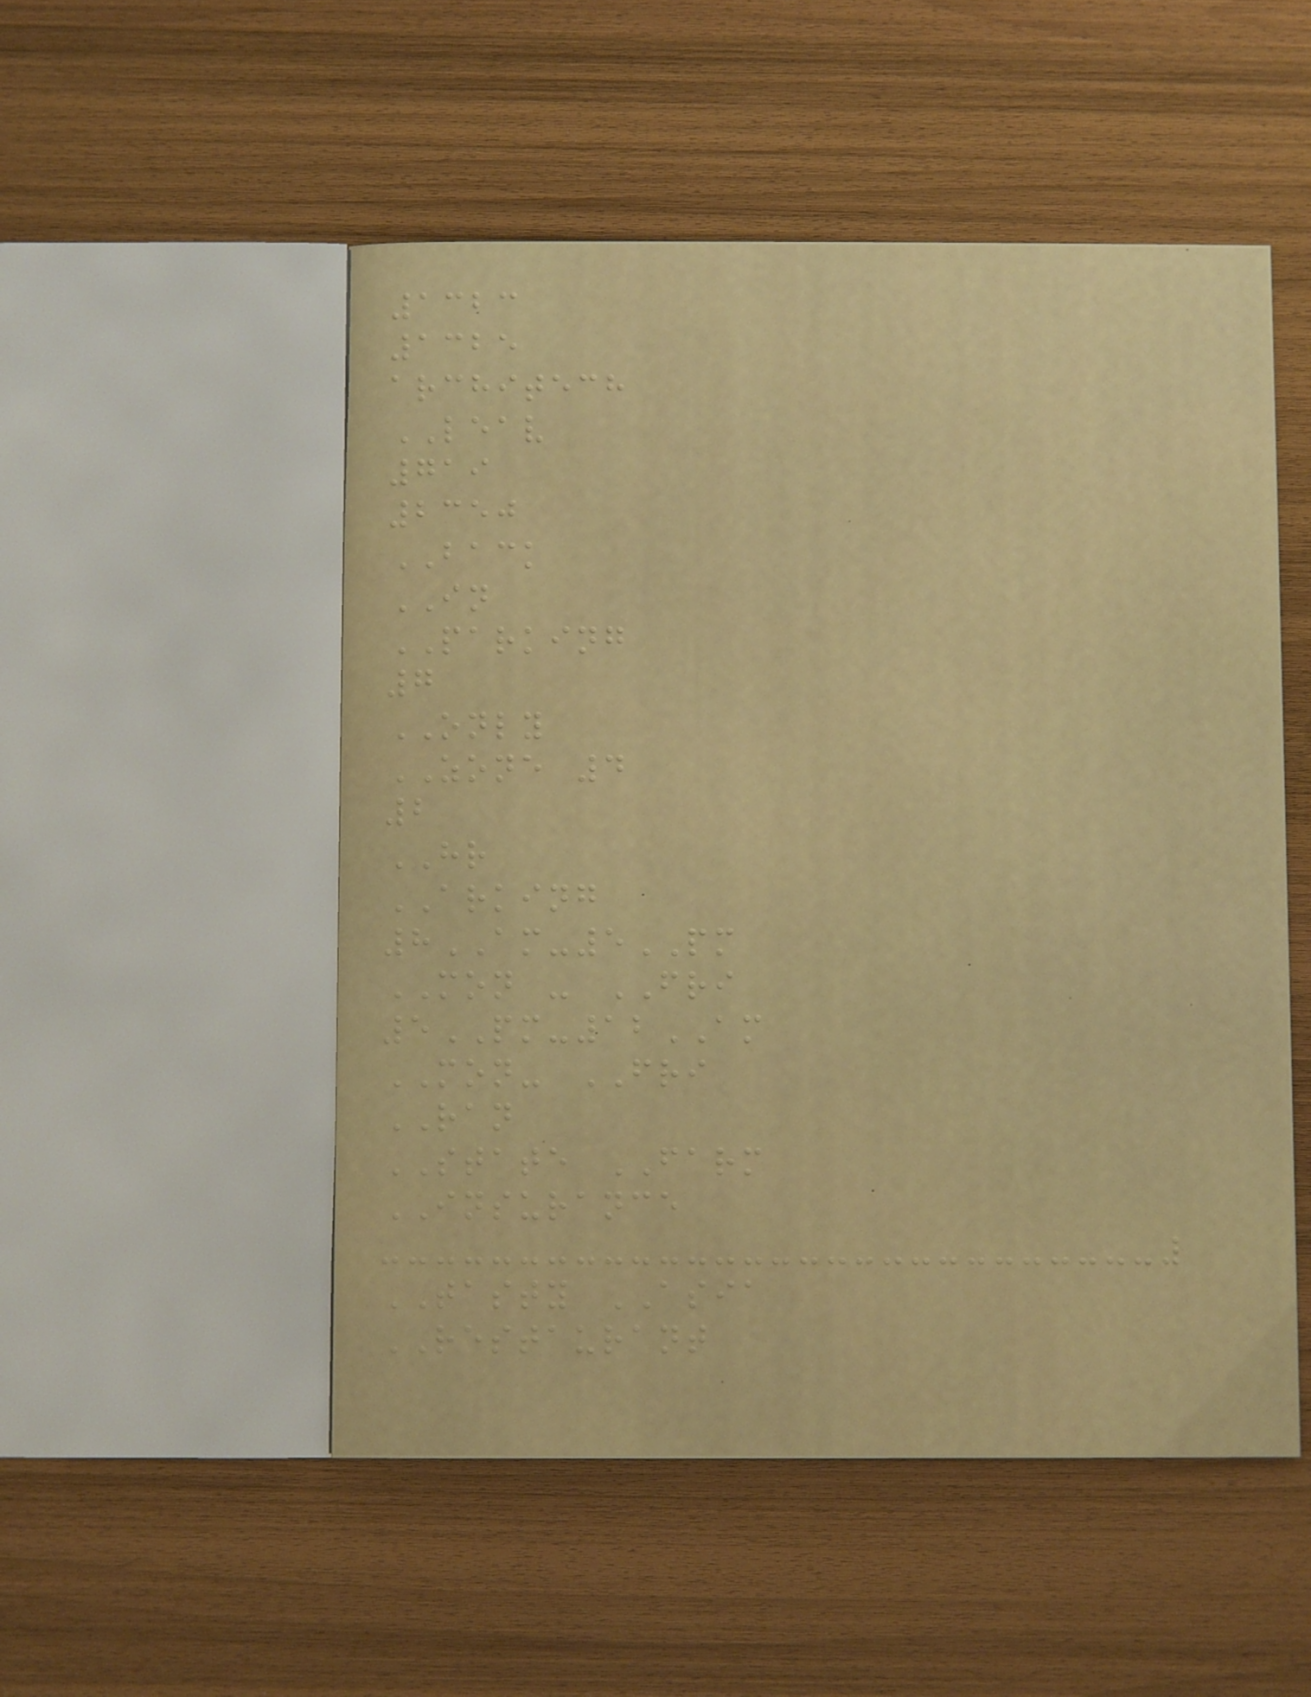1323
1325
architech
LEAV
719
2350
BACK
IN
PARKING
7
ONLY
ZONE 4
2
HR
ARKING
8AM-5PM
MON - FRI
5PM-12AM
MON- FRI
RAN
STATE FARM
INSURANCE
TASTY ASIA
RESTAURANT
